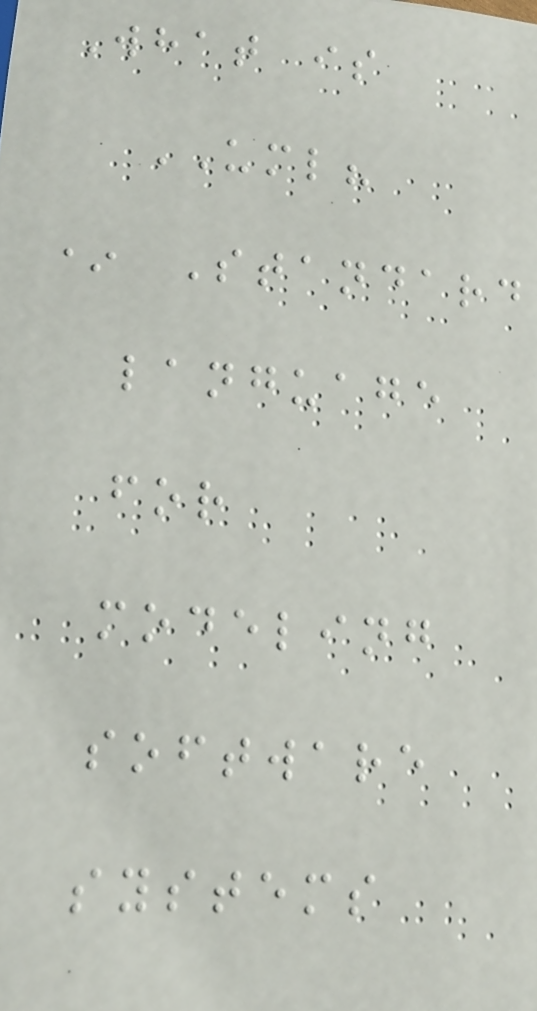What is
UML?
* Standard
language
for
modeling
software
systems
